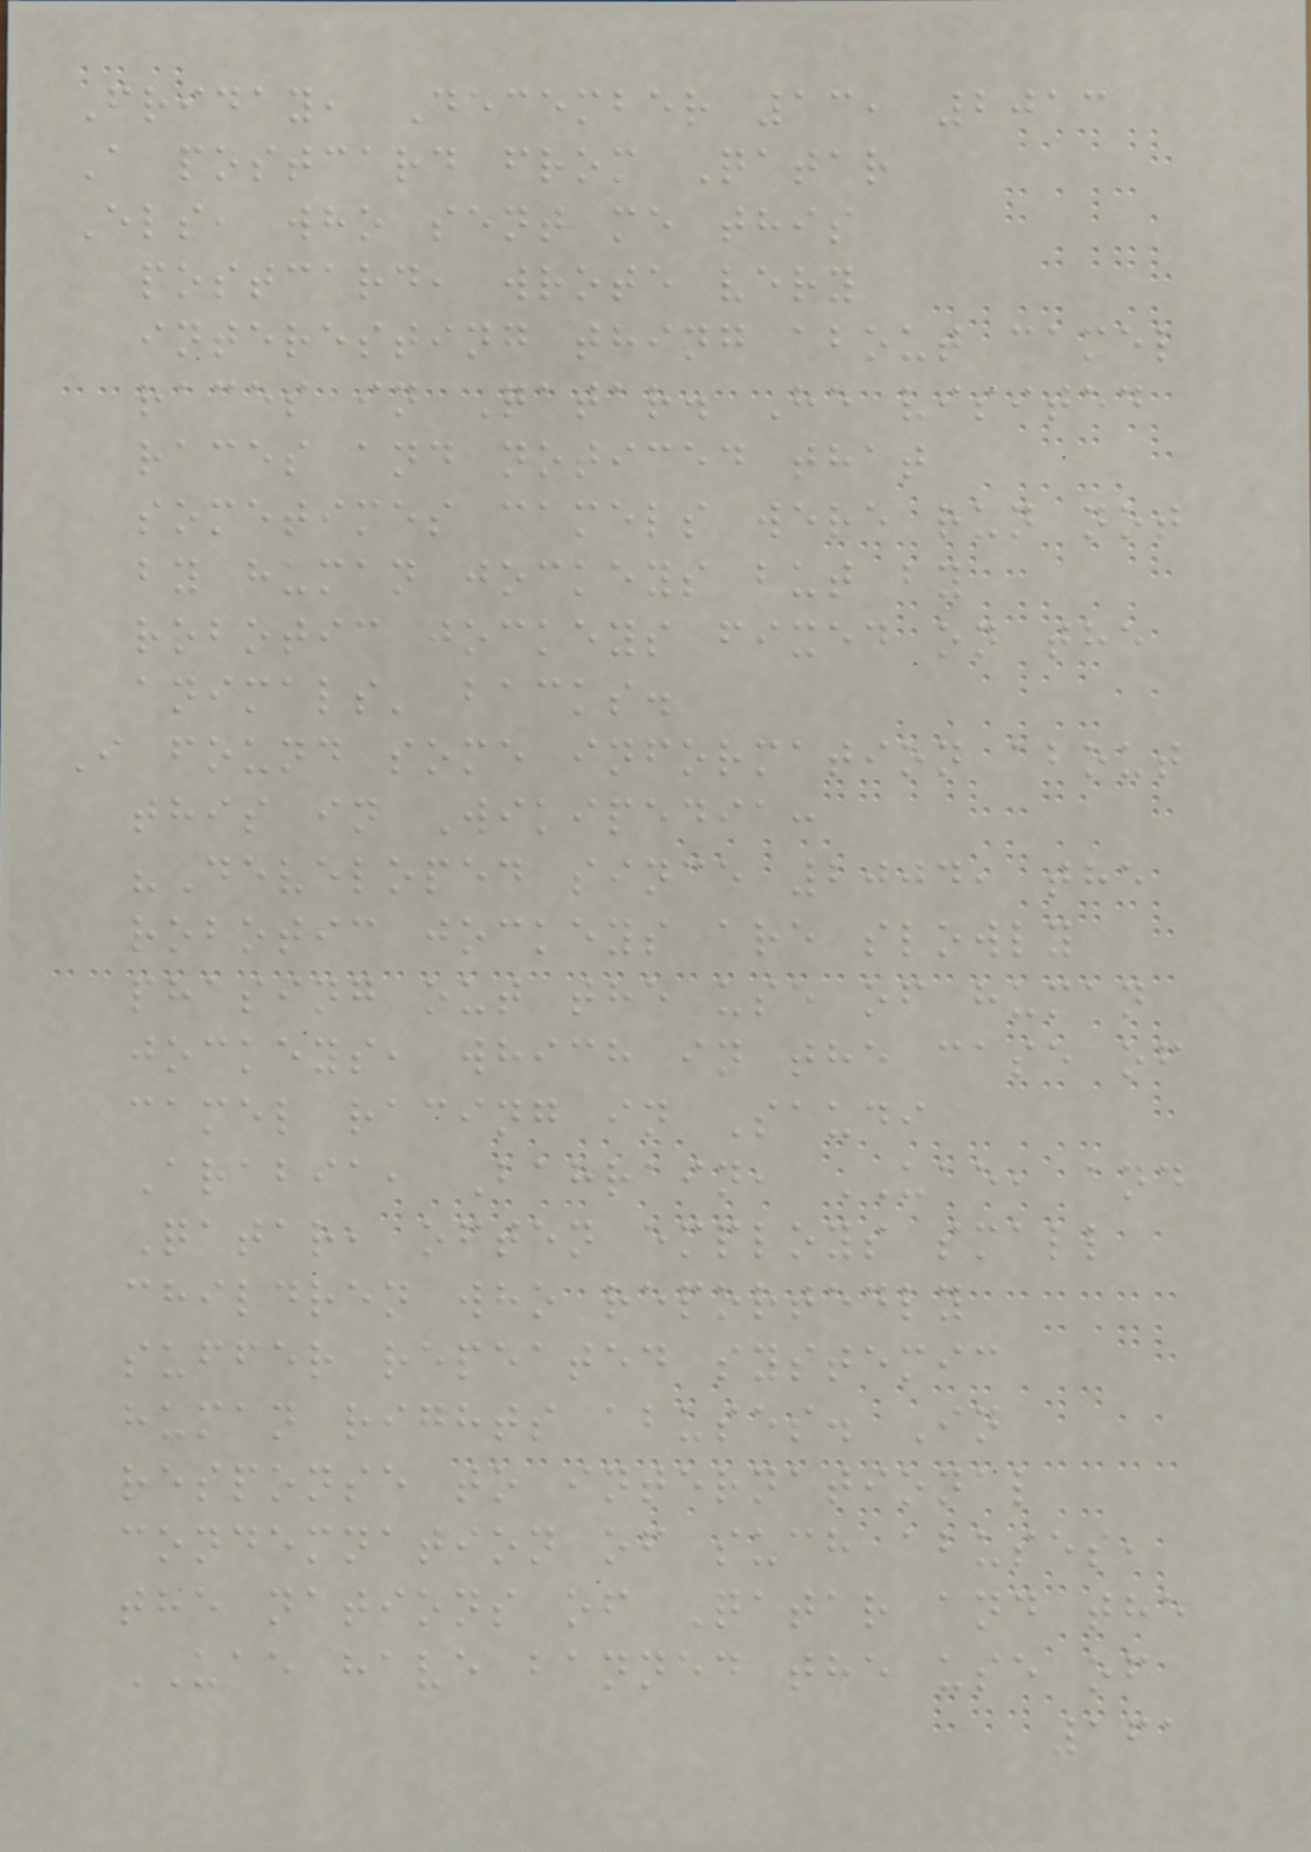Friday, December 13, 2013
A postcard from Qatar
Els, who sent me this
postcard, wrote very
interesting thing about camel
races in Qatar. He visited
races and noticed that
sometimes camels were run not
by human jockeys but by
robotic jockeys fixed on the
animals' backs.
I found some information about
this in Wikipedia:
"Developed since 2004, the
robotic jockeys are slowly
phasing out the use of human
jockeys, which in the case of
camel racing in Saudi
Arabia, Bahrain, UAE, and
Qatar, often employs small
children who reportedly
suffer repeated systemic
human rights abuses. In
response to international
condemnation of such abuses,
the nations of Qatar and the
UAE have banned the use of
161
